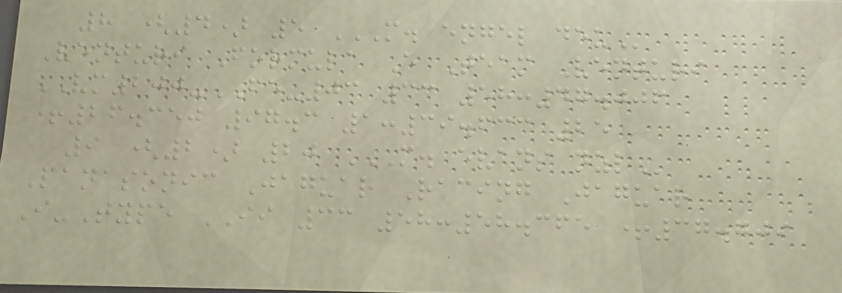8 (4) 5 M. ENGEL DEU
Venturi Formula E Team Venturi
VM200-FE-03 33 58:47.006
+26.350 97.3 1:39.633 25
9 (2) 20 M. EVANS NZL
Panasonic Jaguar Racing Jaguar
I-Type II 33 58:58.365 +37.709
